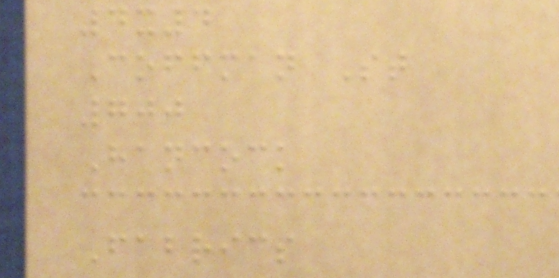4x4
Coffman St
700
Hancock
Fabrics
